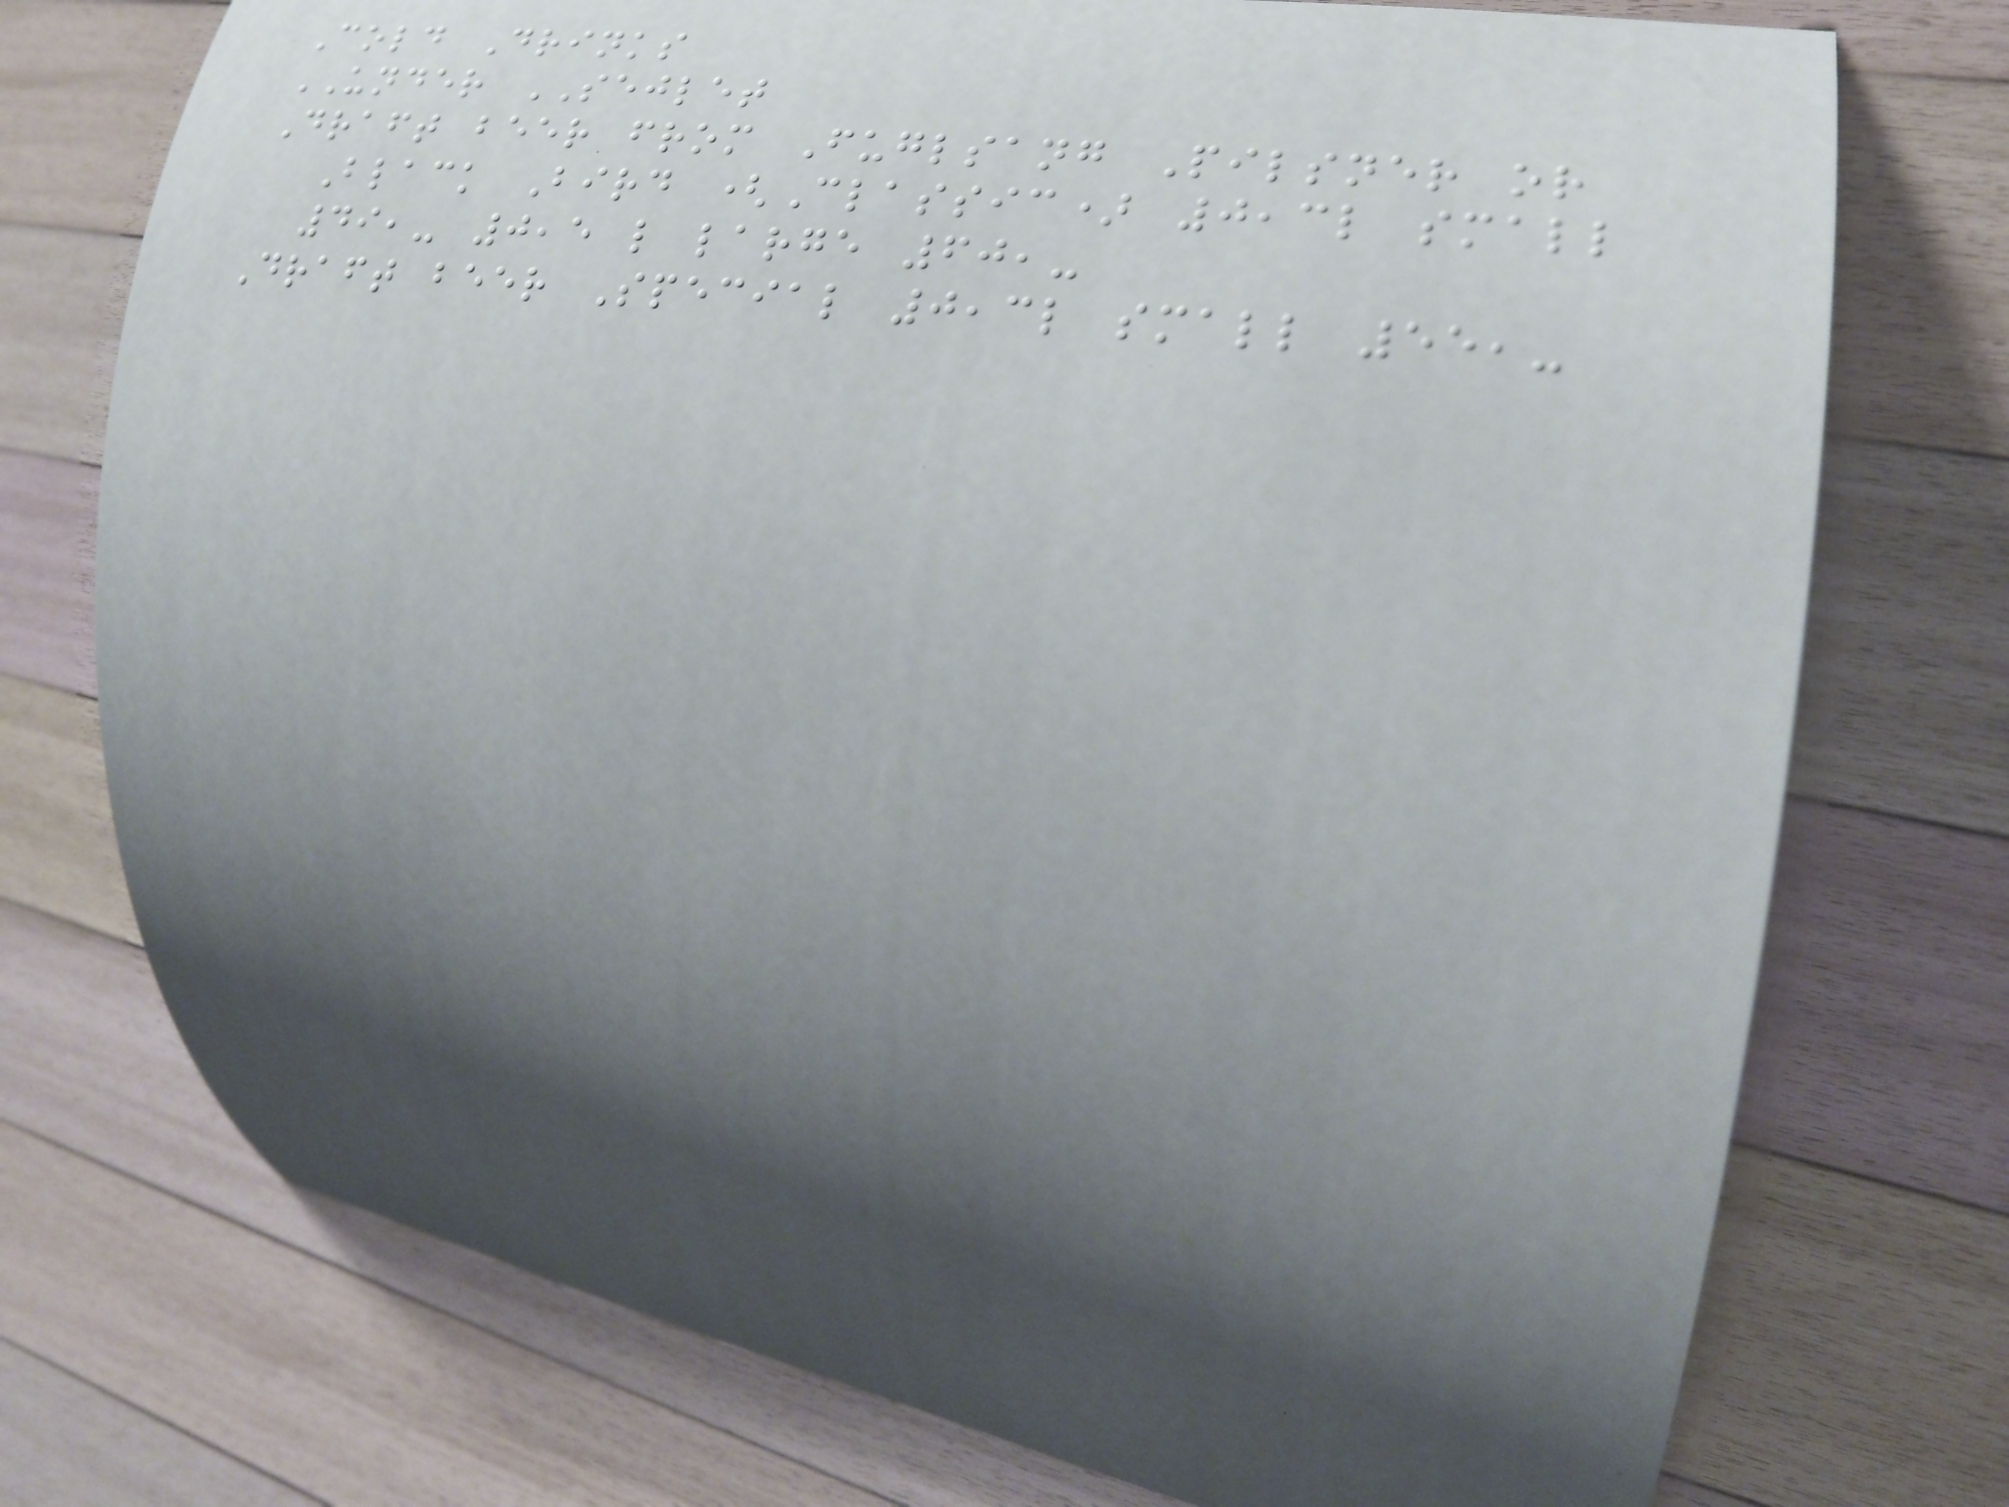Cold Drinks
UNDER SEJLET
Draft beer from Fuglsang Pilsner or
Black Bird (Classic) 0,3l small
49,- 0,5 l large 60,-
Draft beer Special 0,3l small 55,-
